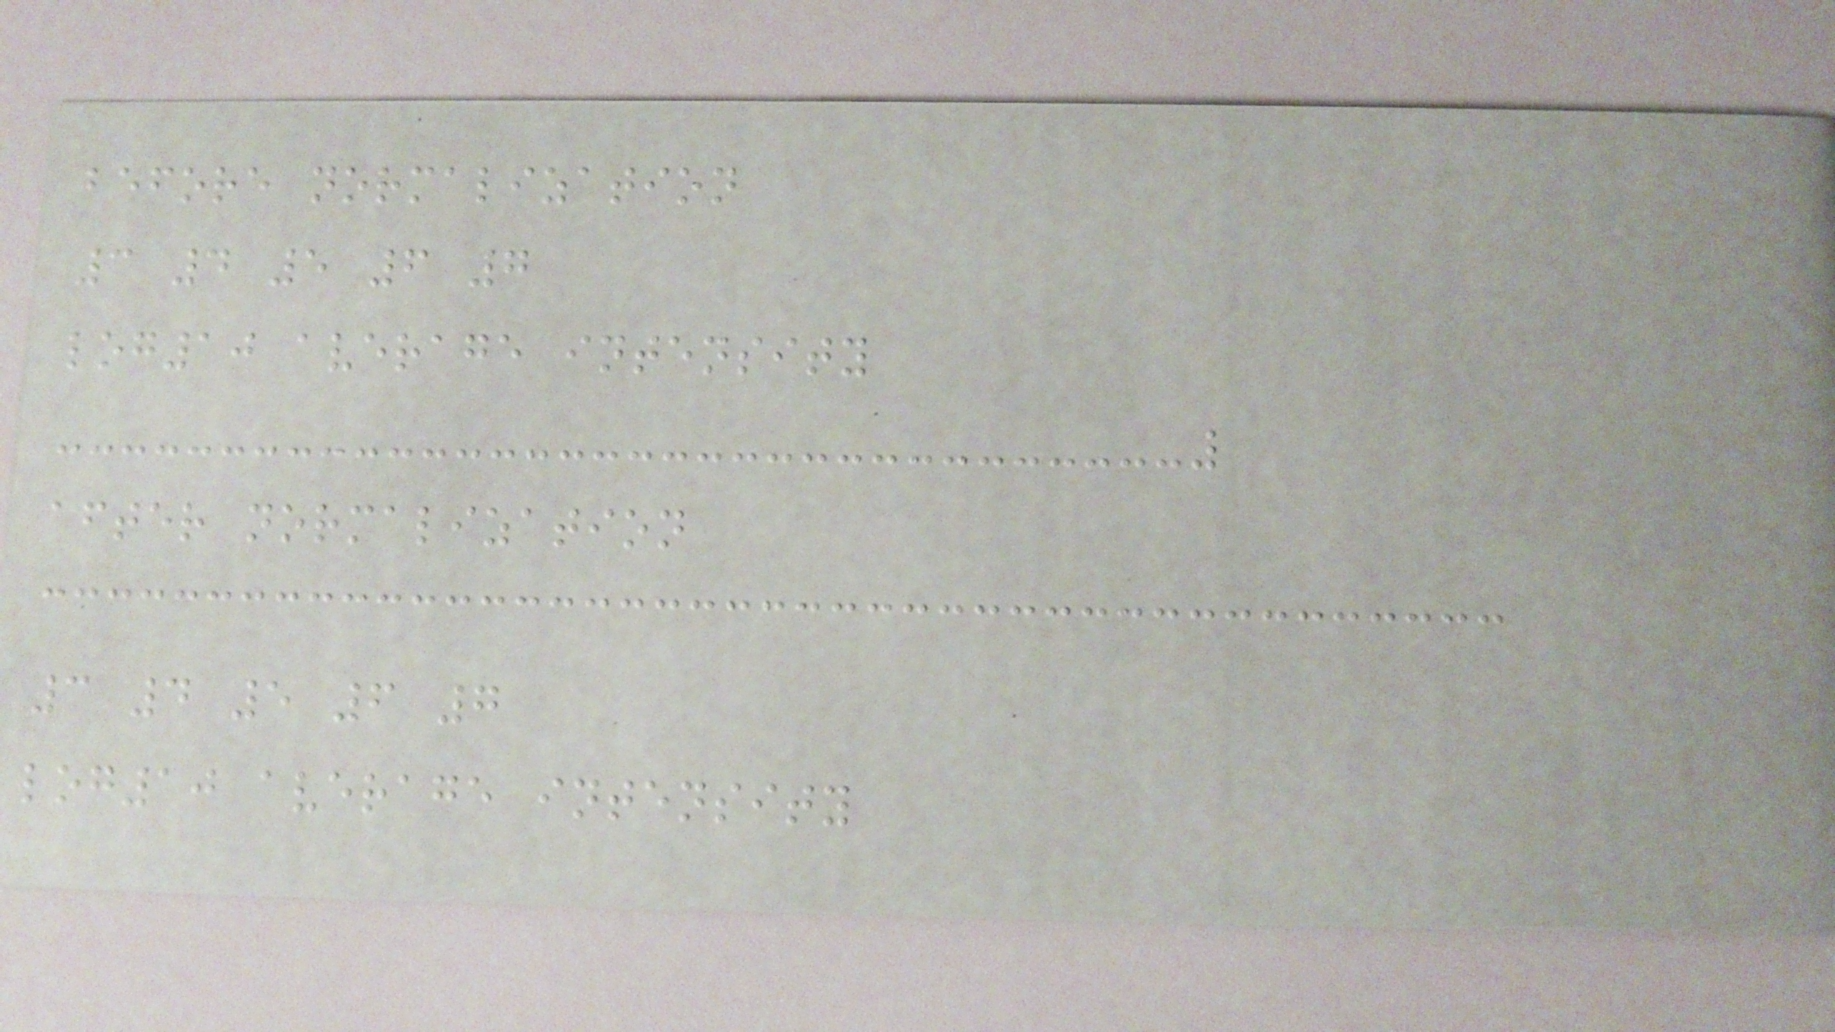before normalization
3 4 5 6 7
log10 average intensity
after normalization
3 4 5 6 7
log10 average intensity
